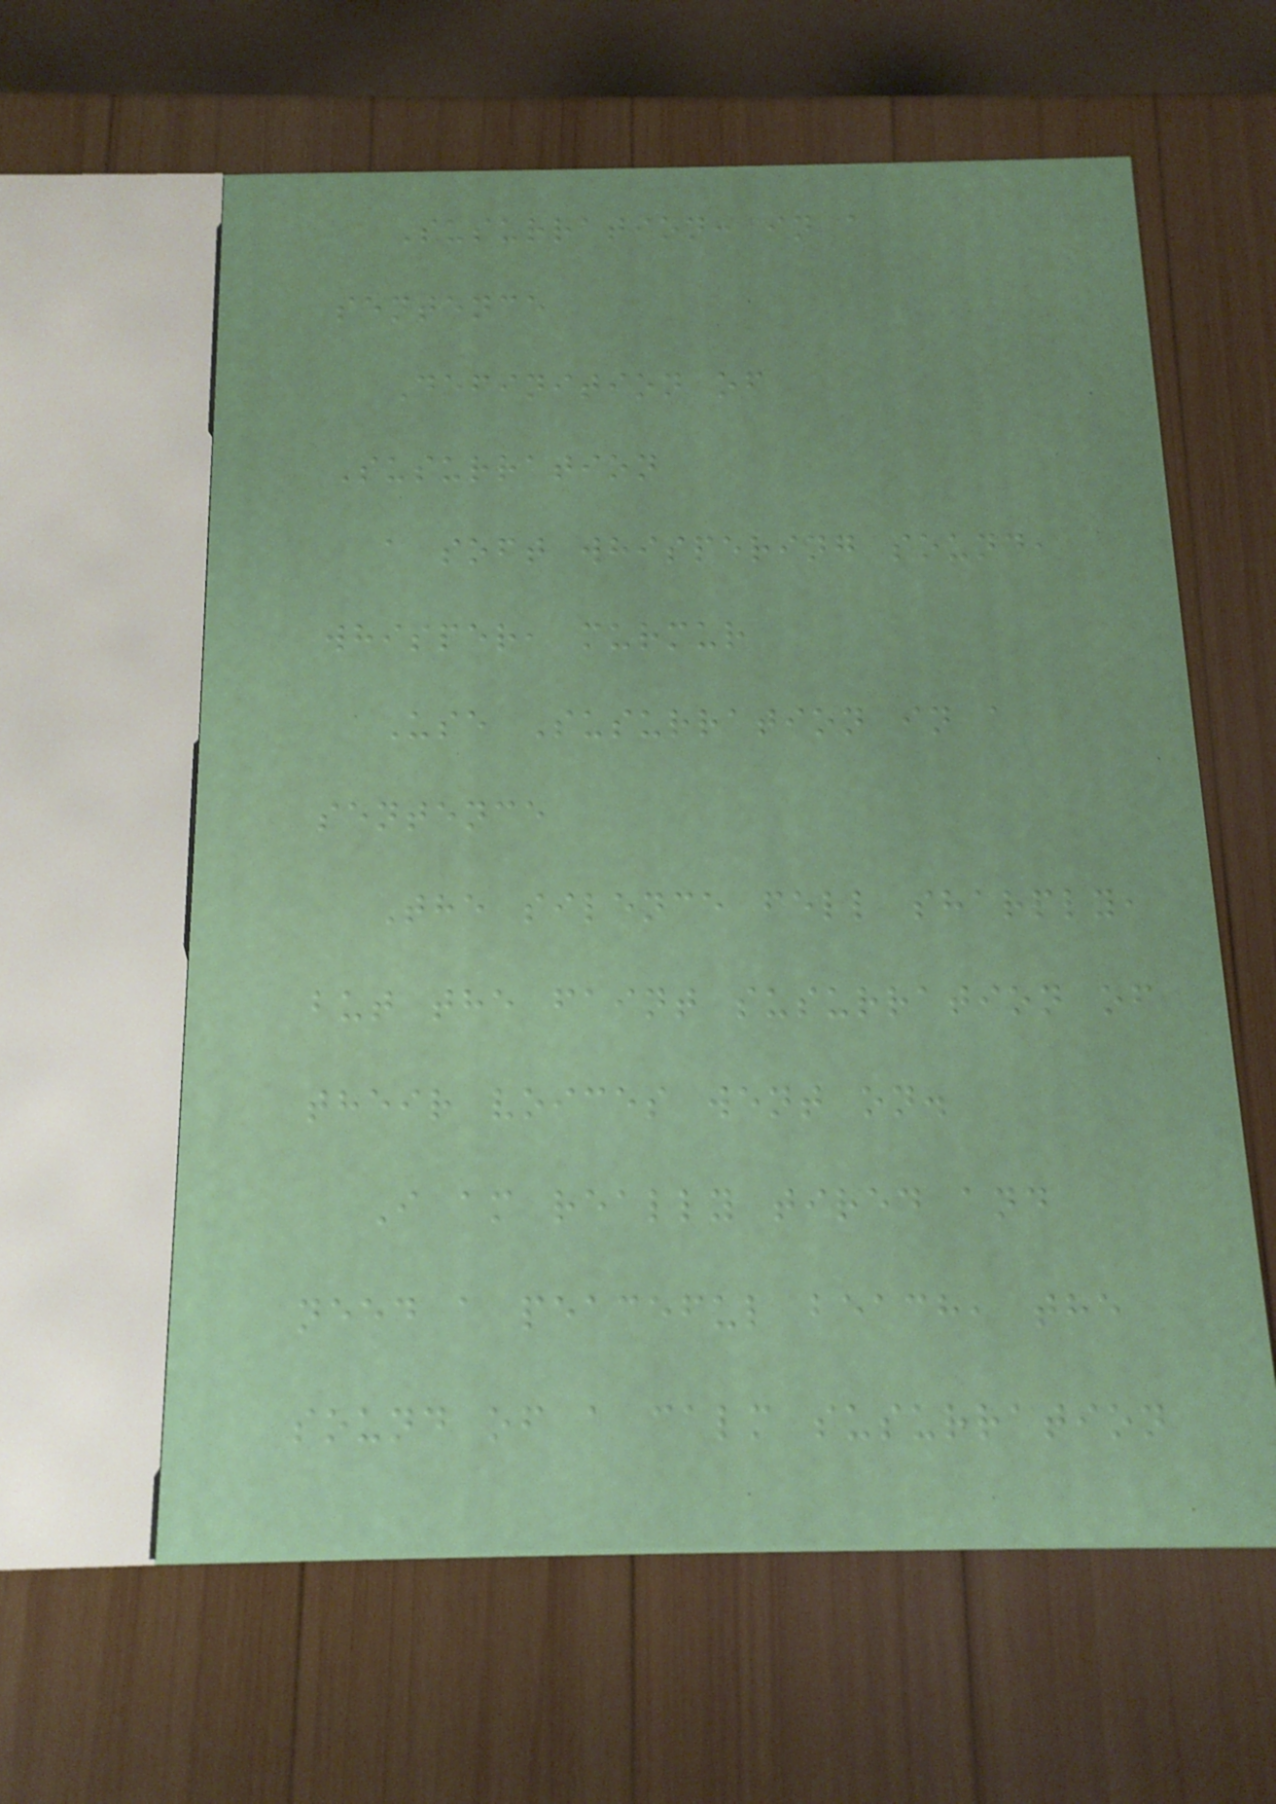Susurration: in a
sentence
Definition of
Susurration
a soft whispering sound,
whisper, murmur
Use Susurration in a
sentence
The silence fell sharply,
but the faint susurration of
their voices went on.
I am really tired and
need a peaceful beach, the
sound of a calm susurration
